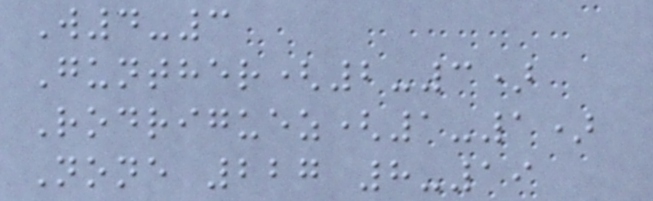W4-3
Gunther(2-3)
Rodriguez(1-1)
None 227 8-19
